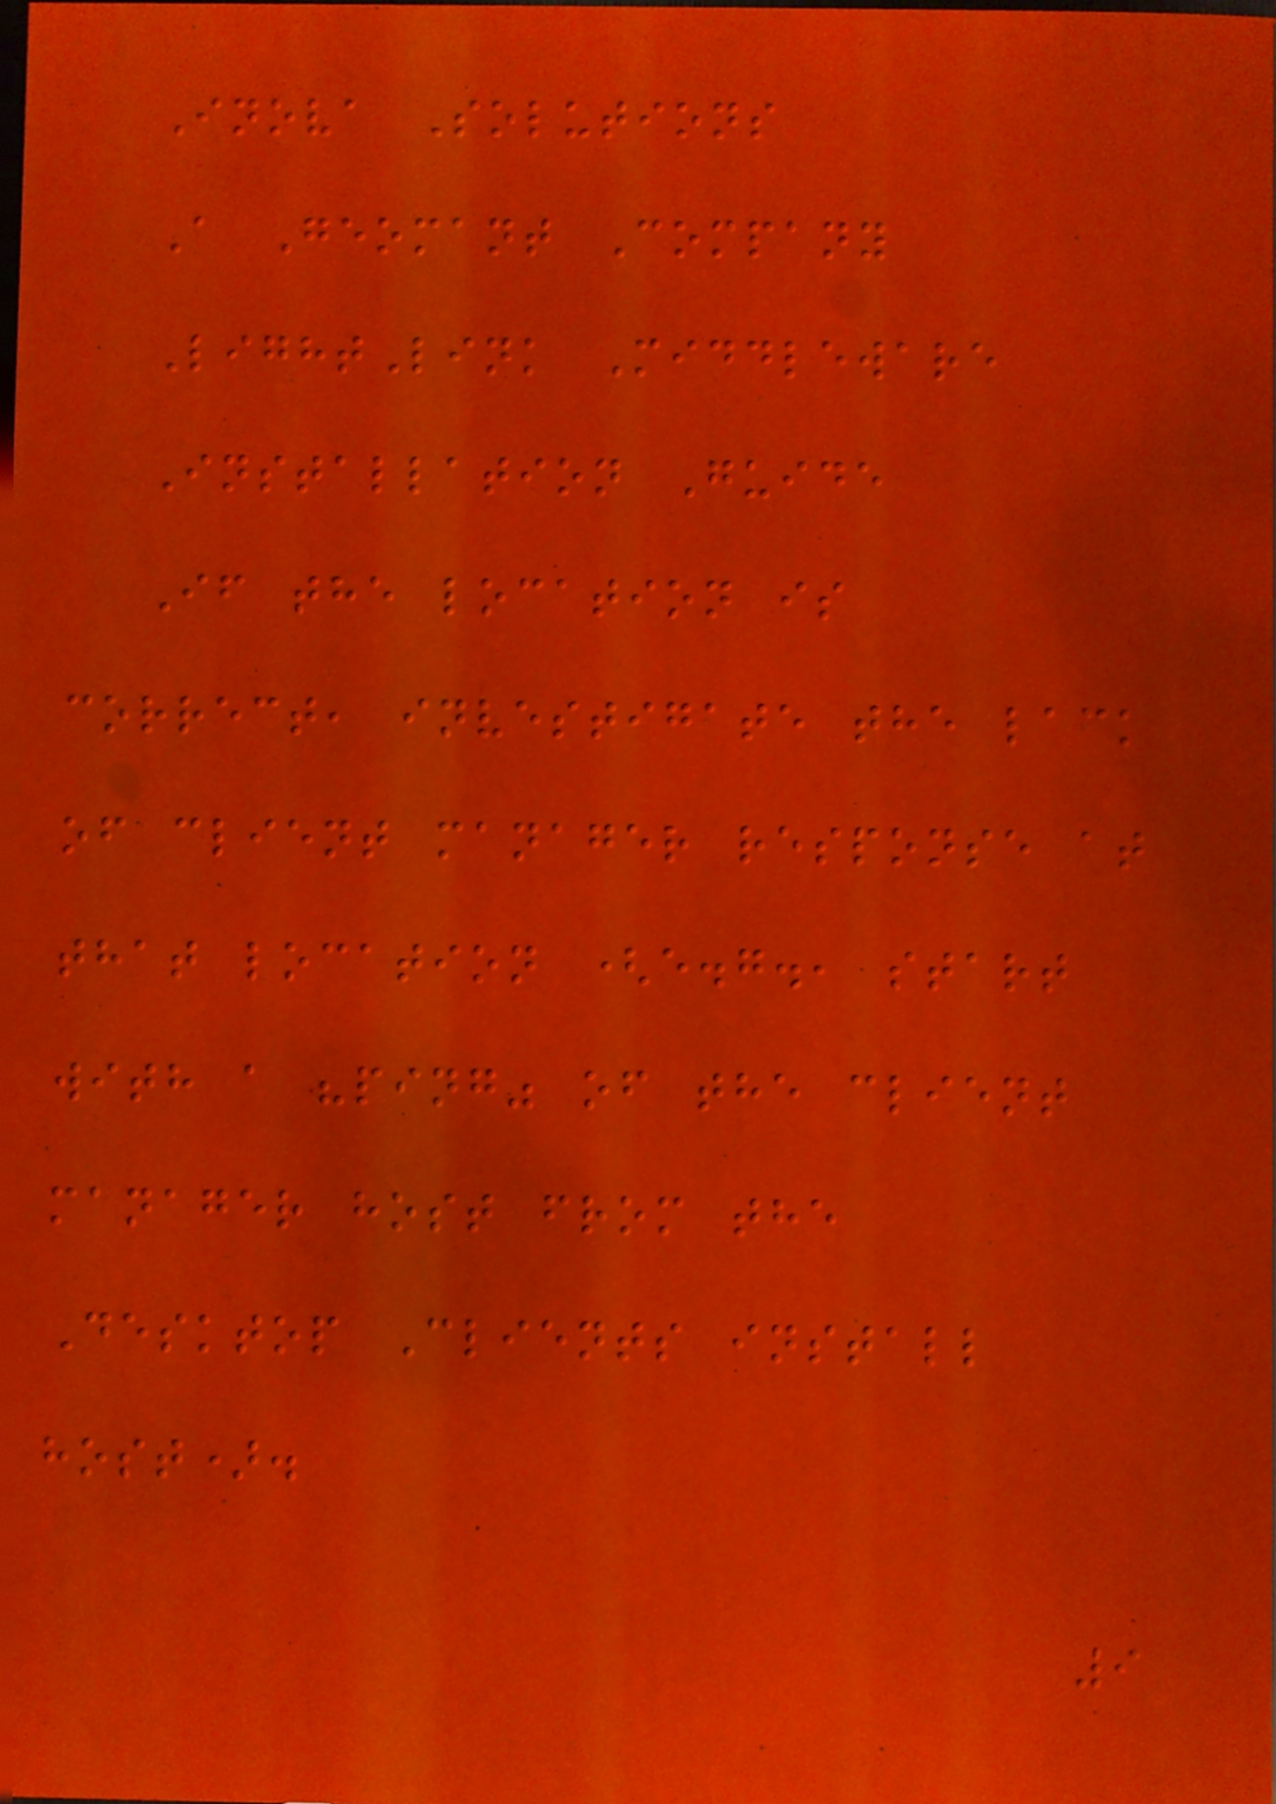Inova Solutions
A Geomant Company
LightLink Middleware
Installation Guide
If the location is
correct, investigate the lack
of client manager response at
that location (e.g., start
with a "ping" of the client
manager host from the
Desktop Clients install
host).
9
